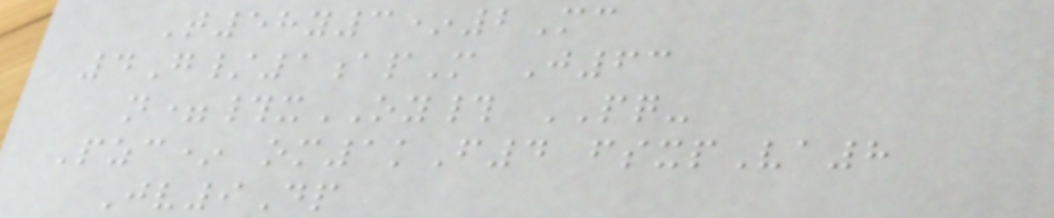T58y3*2Mc
4G/1apM J63
n=#xOY# PQ-
Pzc* om1kF4 fsxpVa8
Jv9Dp
